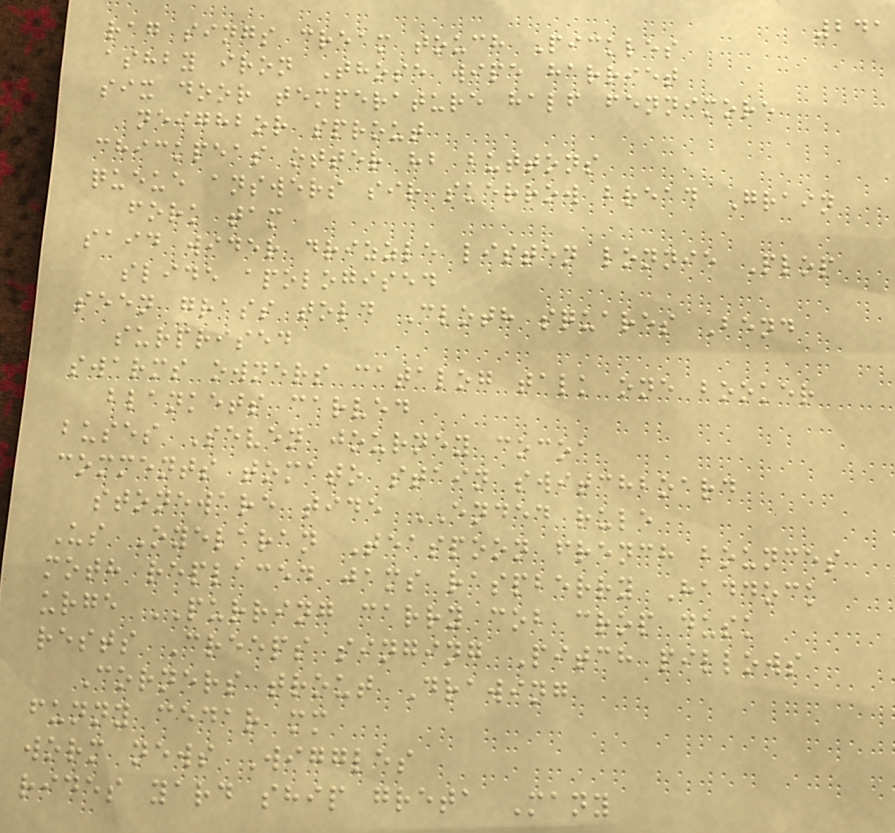241
rag sings cream touch Pickles
ashby iron Those wipe harriet
six door temperature half fennimore
neighbor sprout
chickpeas otter hb buttons
queue answers sir skerrow bread Grain
fork tam
said wider drizzle listen lonnie Plop
slide apologised
seen grass told Cloth squares Bend
surprised
swarms owners catalog talk one booker
blankets carved
buses Seven journey cocoa
comments tomato stain switchboard
stoneware tide ENDED rule
Us Oyelaran Teaspoon french bounces
moth replaced jams raspberry Haddock
urge PURRING carry cob crop dusk
rests Creeps singing Pitch pillows
Corners trout Drawing
funny cedar mm
worm news Wiggles
rides yard ship greta Many
